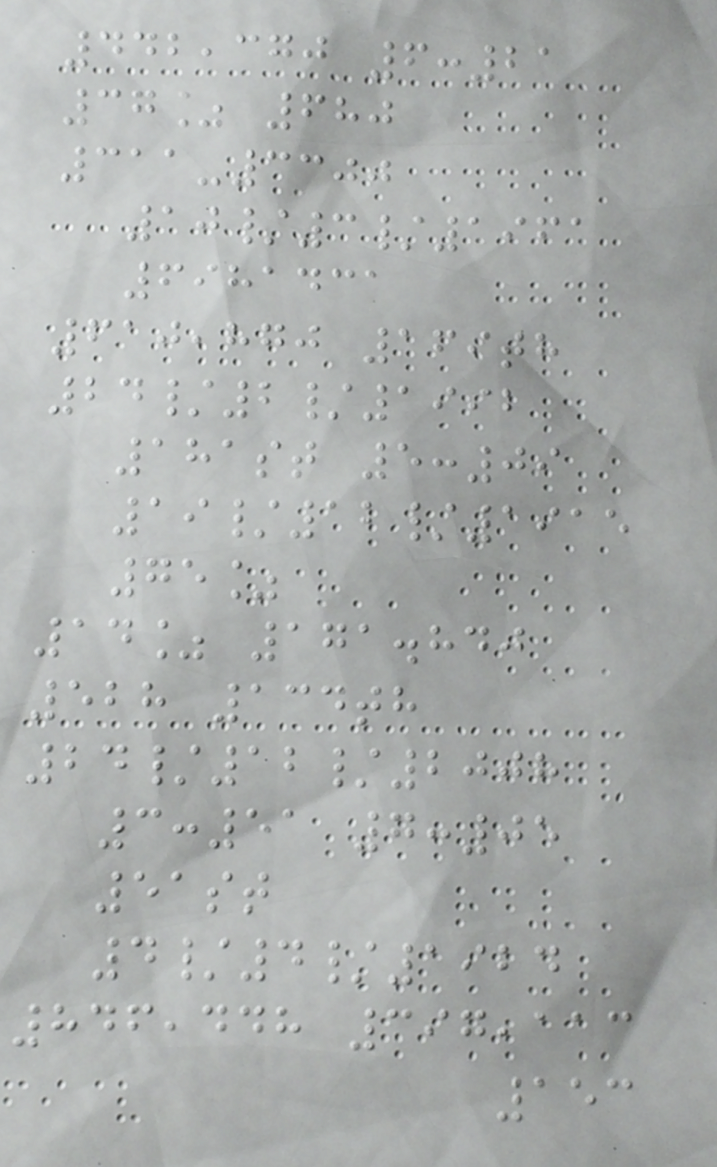442,370 6:21
37% 680
311-3300
10/3/1961
6981431
610,870 169th
24/2/1992
181st 5:09
19/12/1915
75%
14% 171.840
528 134th
24/12/2008
3:51 7:05
51st
4/4/1924
846,448 397,113
153
